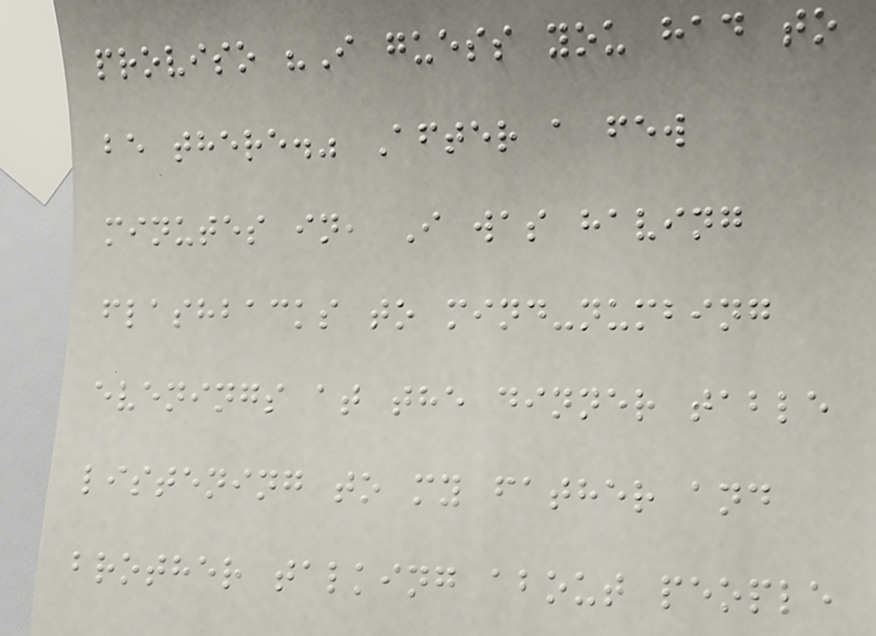proviso "I guess you had to
be there." After a few
minutes in, I was having
flashbacks to mind-numbing
evenings at the dinner table
listening to my father and
brother talking about people
